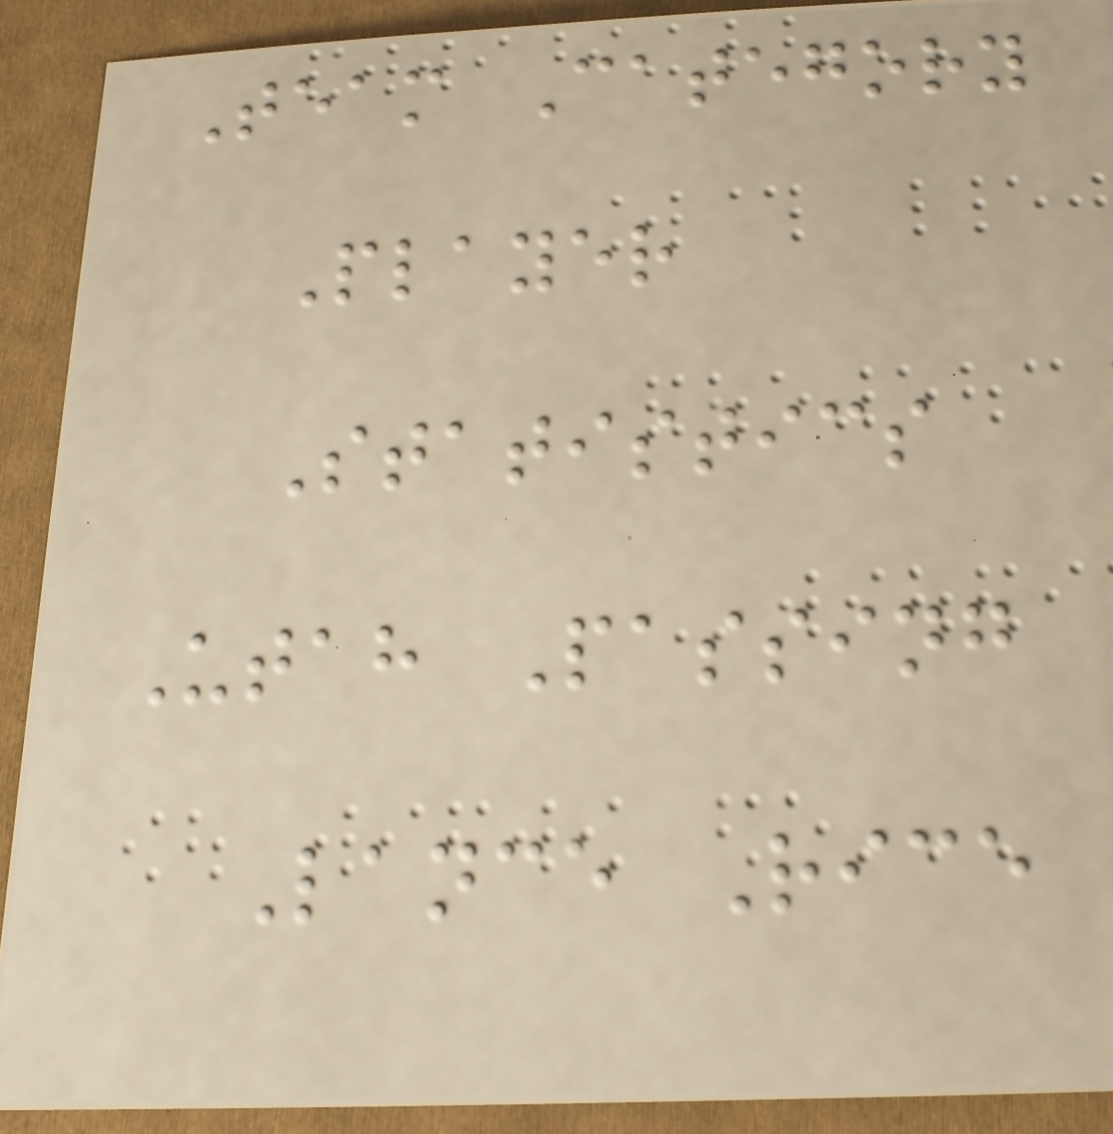Team Category
Player
Statistics
Utah Passing
Lance Rice
